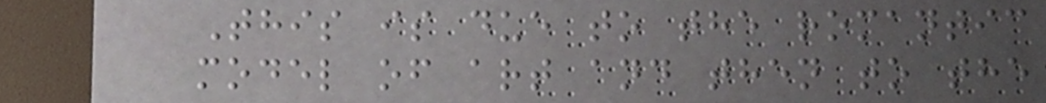This is due to the romantic
model of art and then to the
